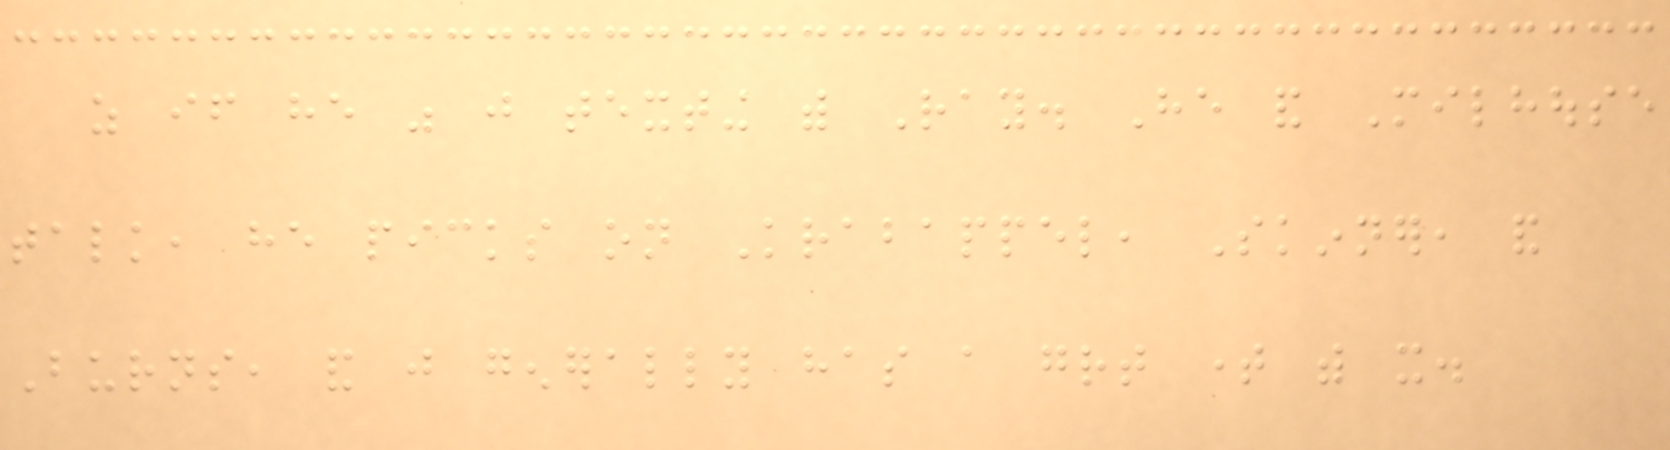as if he was just texting with Ray. He and Milhouse
talk, he picks on Krabappel, Skinner, and
Burns, and just generally has a great time with it.
